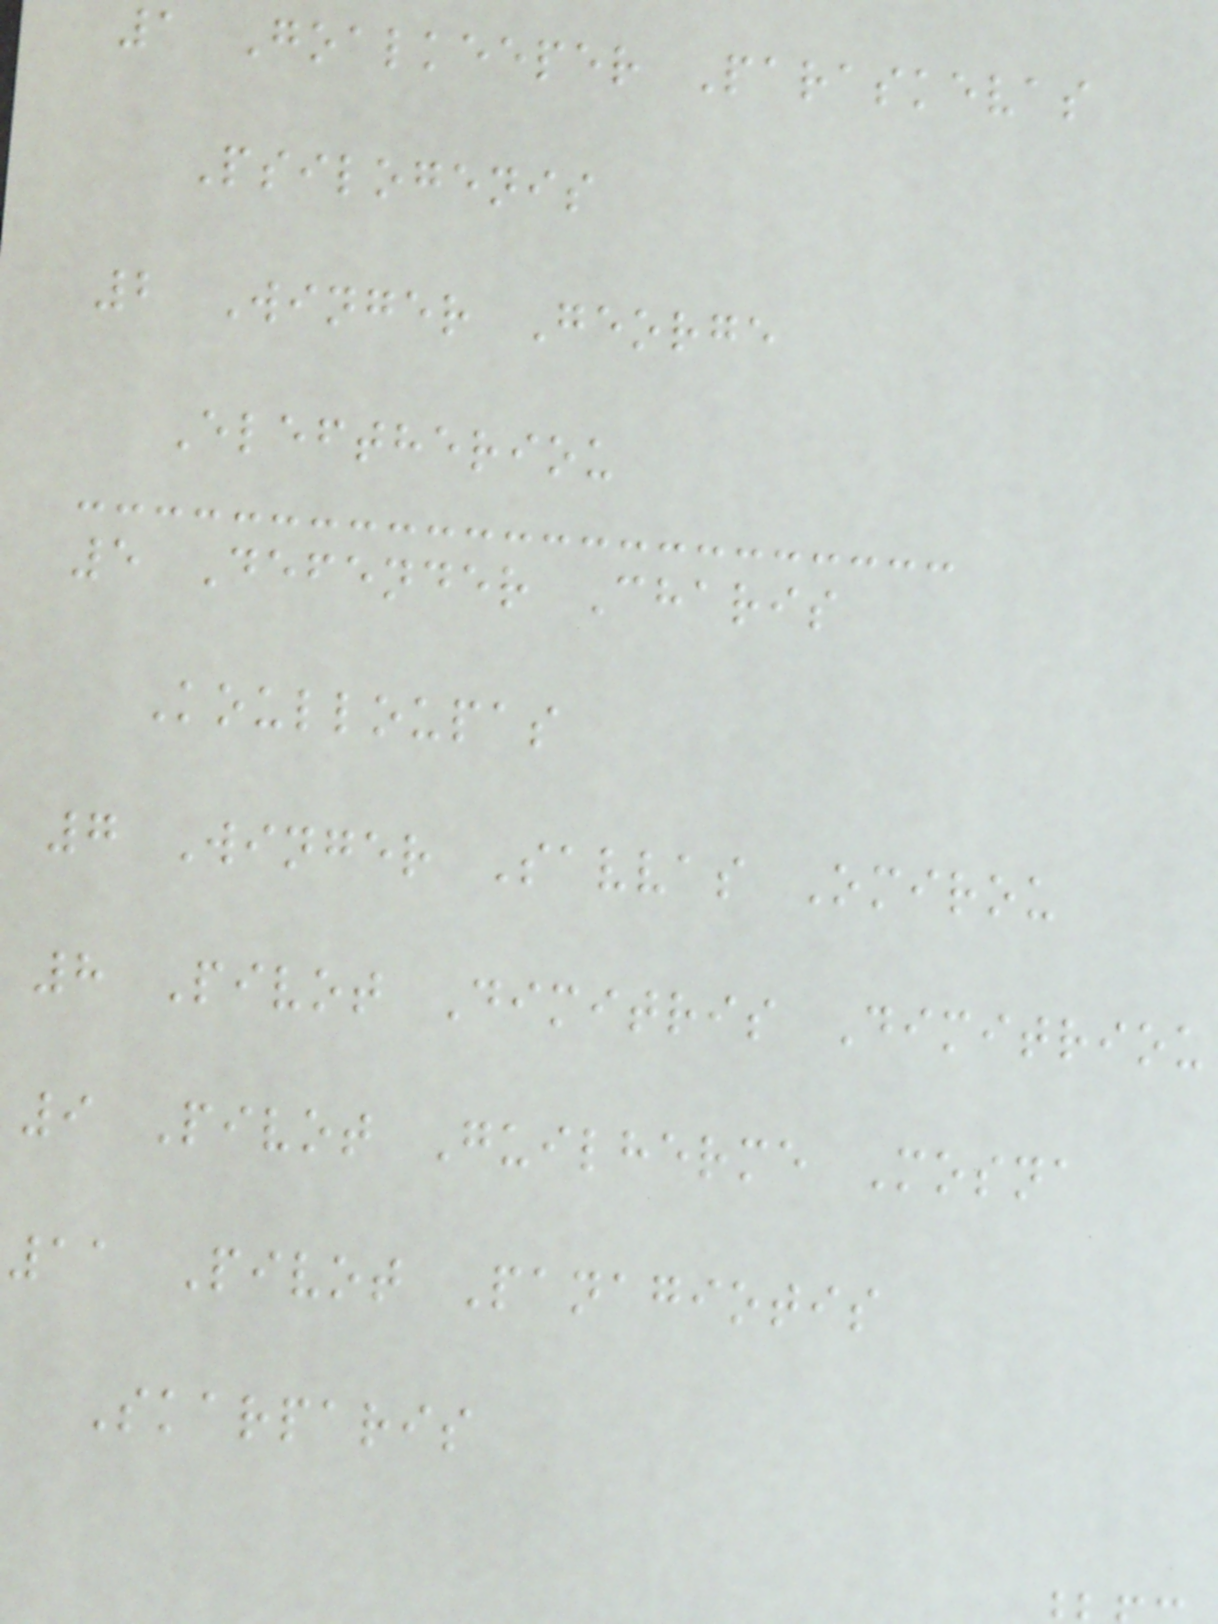1 Goalkeeper Paraskevas
Psilogenis
2 Winger George
Eleftheriou
5 Defender Charis
Koulloupas
7 Winger Savvas Omirou
8 Pivot Dimitris Dimitriou
9 Pivot Guilherme Mosna
11 Pivot Panagiotis
Skarparis
